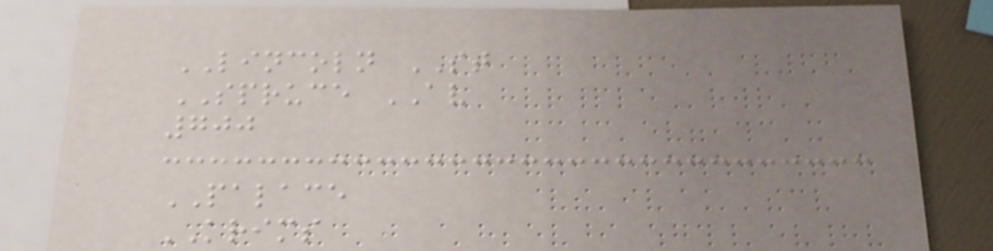LINCOLN ST
SPRUCE AV
700
PALACE
KRIMS
